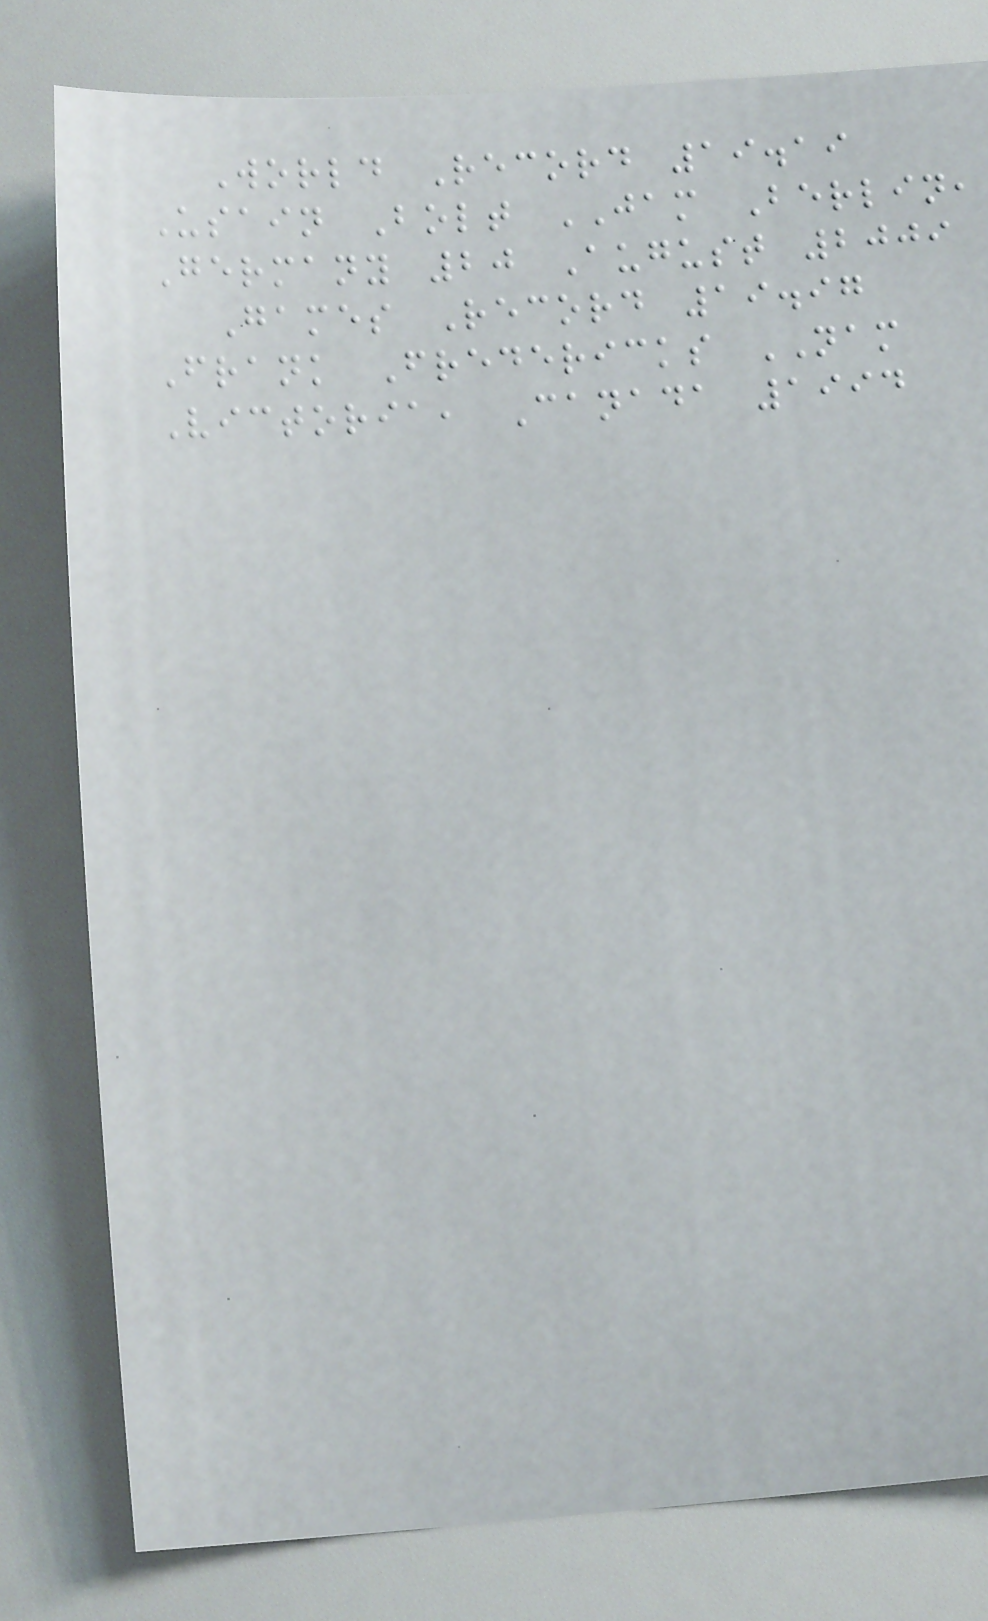World Record 19.19
Usain Bolt JAM Berlin,
Germany 20 August 2009
Games Record 19.97
Frank Fredericks NAM
Victoria, Canada 1994
